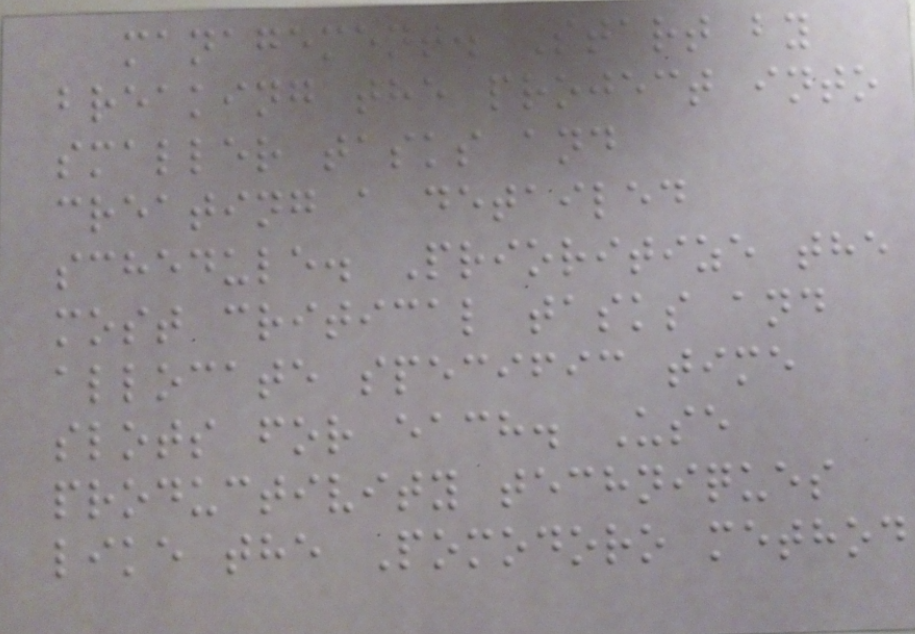management. Start by
breaking the project into
smaller tasks and
creating a detailed
schedule. Prioritize the
most critical tasks and
allocate specific time
slots for each. Use
productivity techniques
like the Pomodoro method
